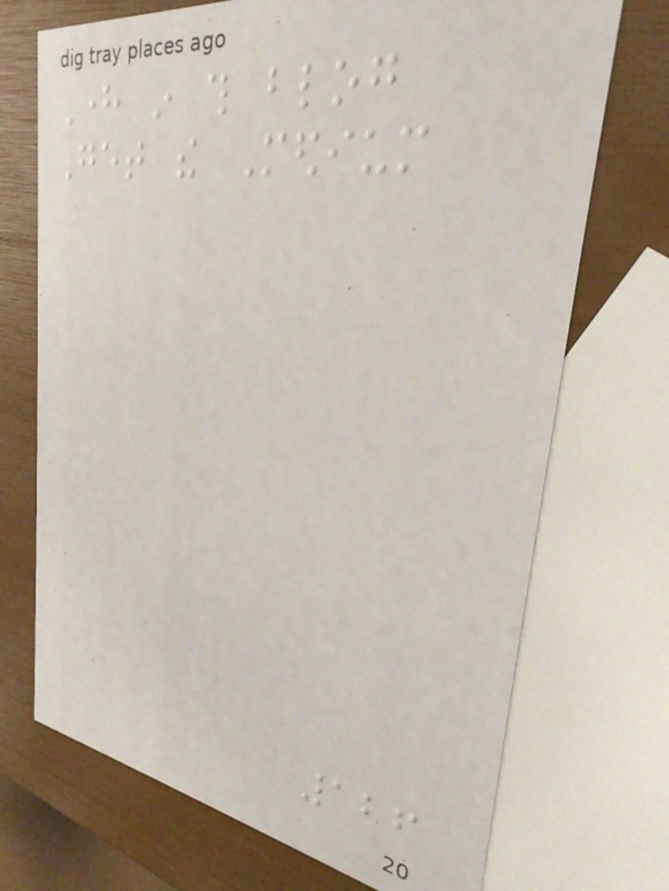Here in this blog
Get the Medium
126
